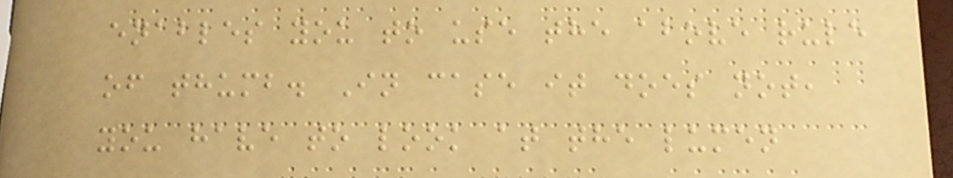enables you to use the above rule
of thumb. In case it does not,
you have to look at the lumen
